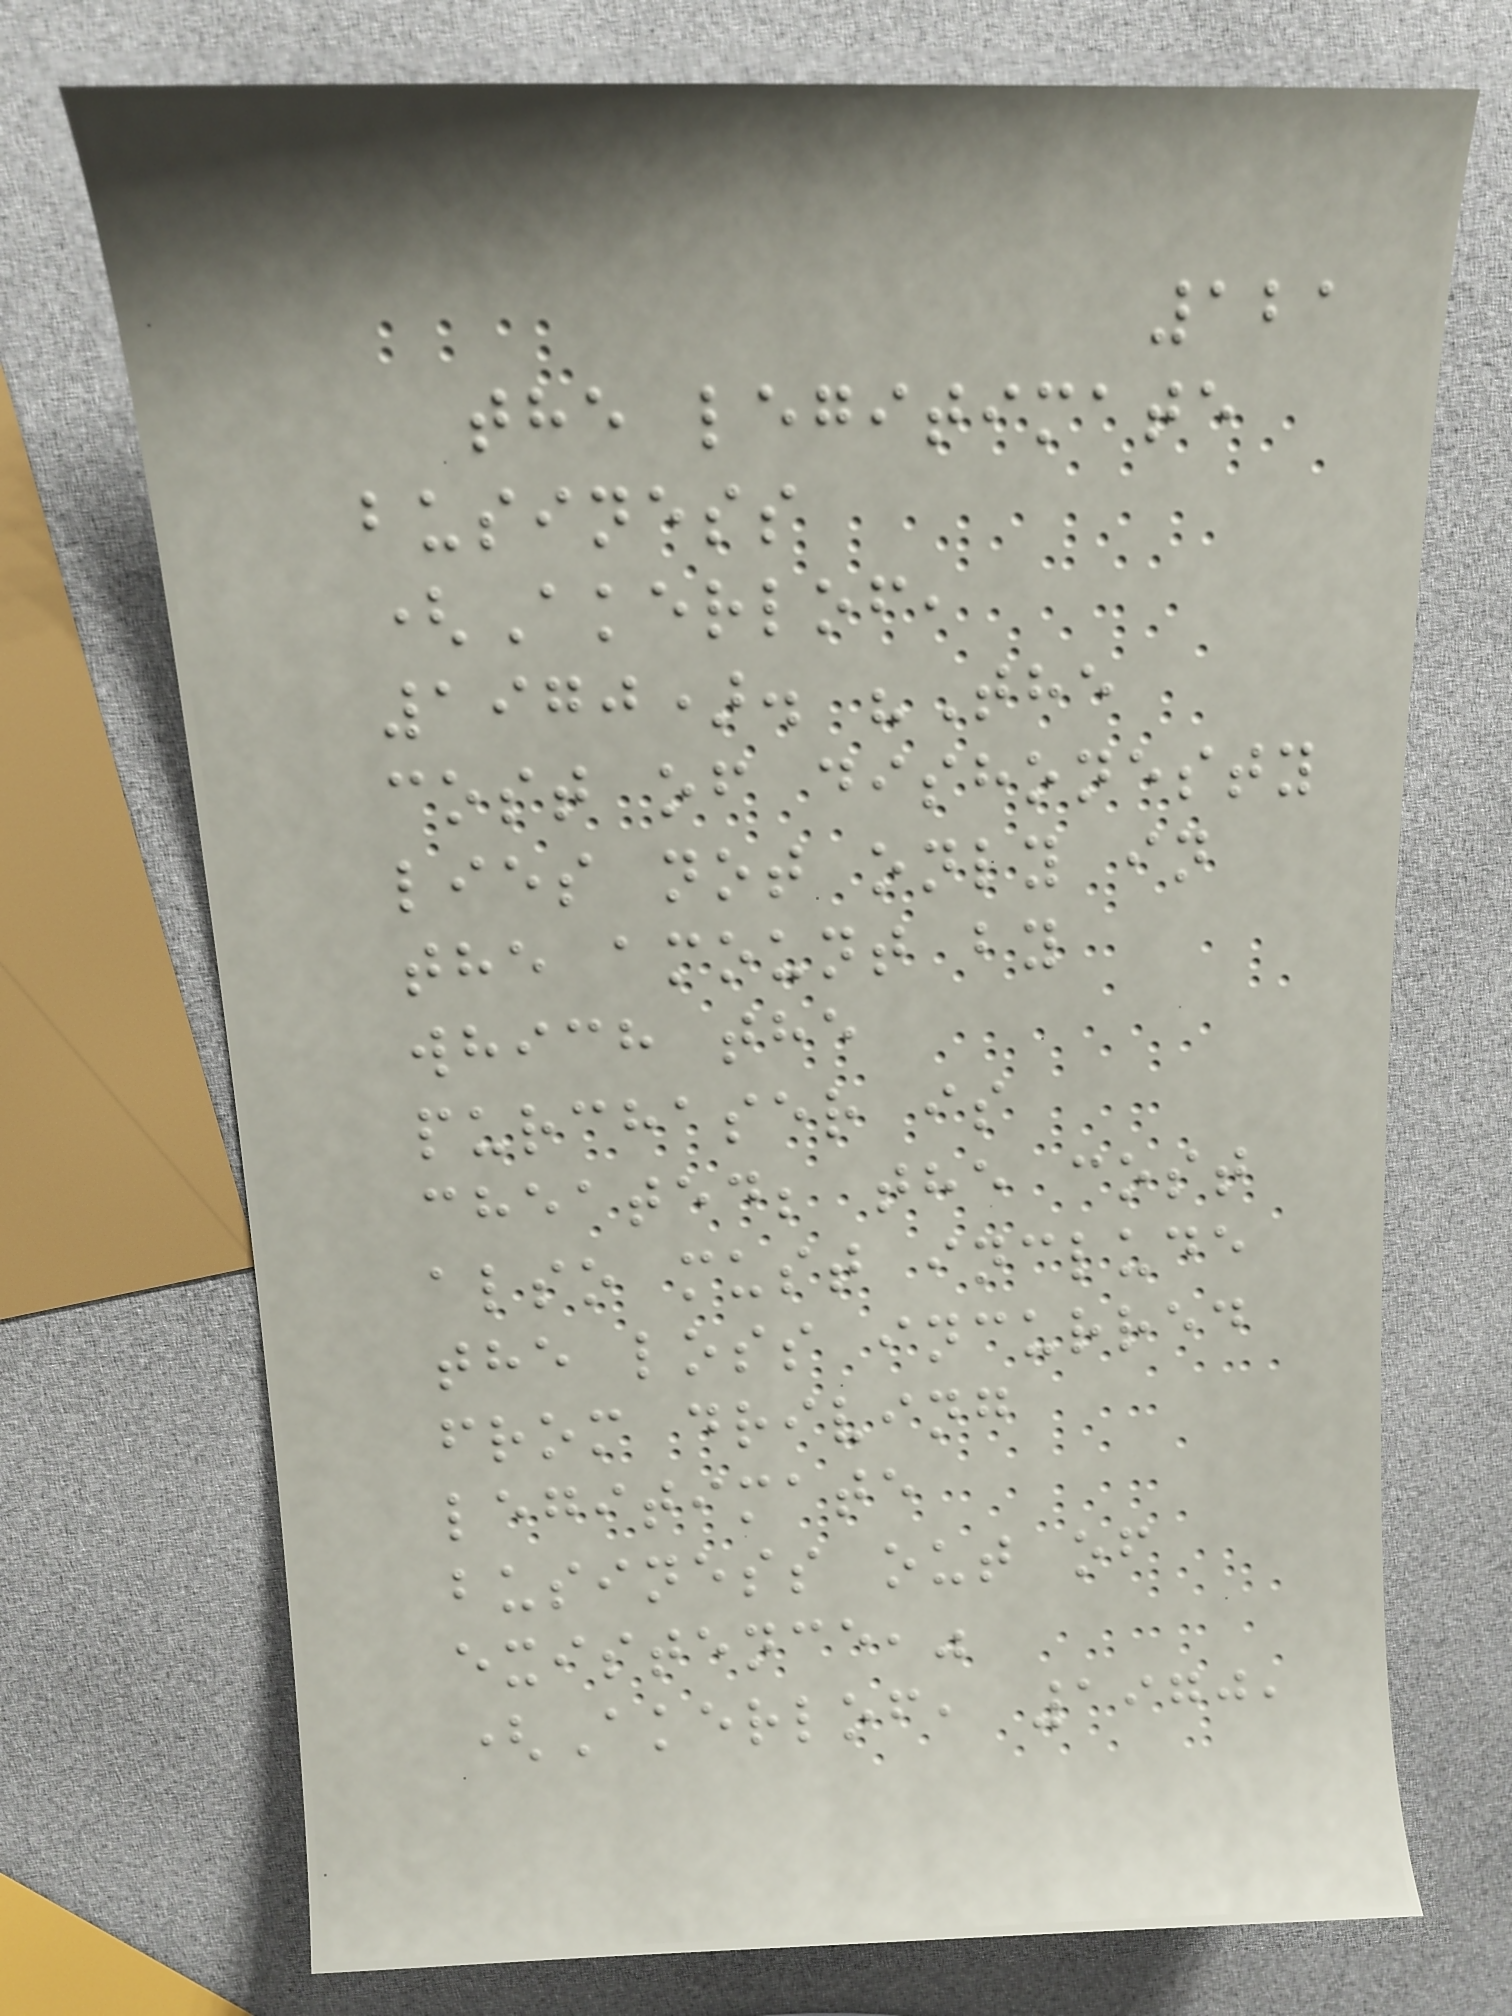121
the legitimate
business
(Akerlof,
1970). "The
cost of dishonesty
lies not only in
the amount by
which the
purchaser is
cheated; the cost
also must include
the loss incurred
from driving
legitimate
business out of
existence,"
(Akerlof, 1970,
